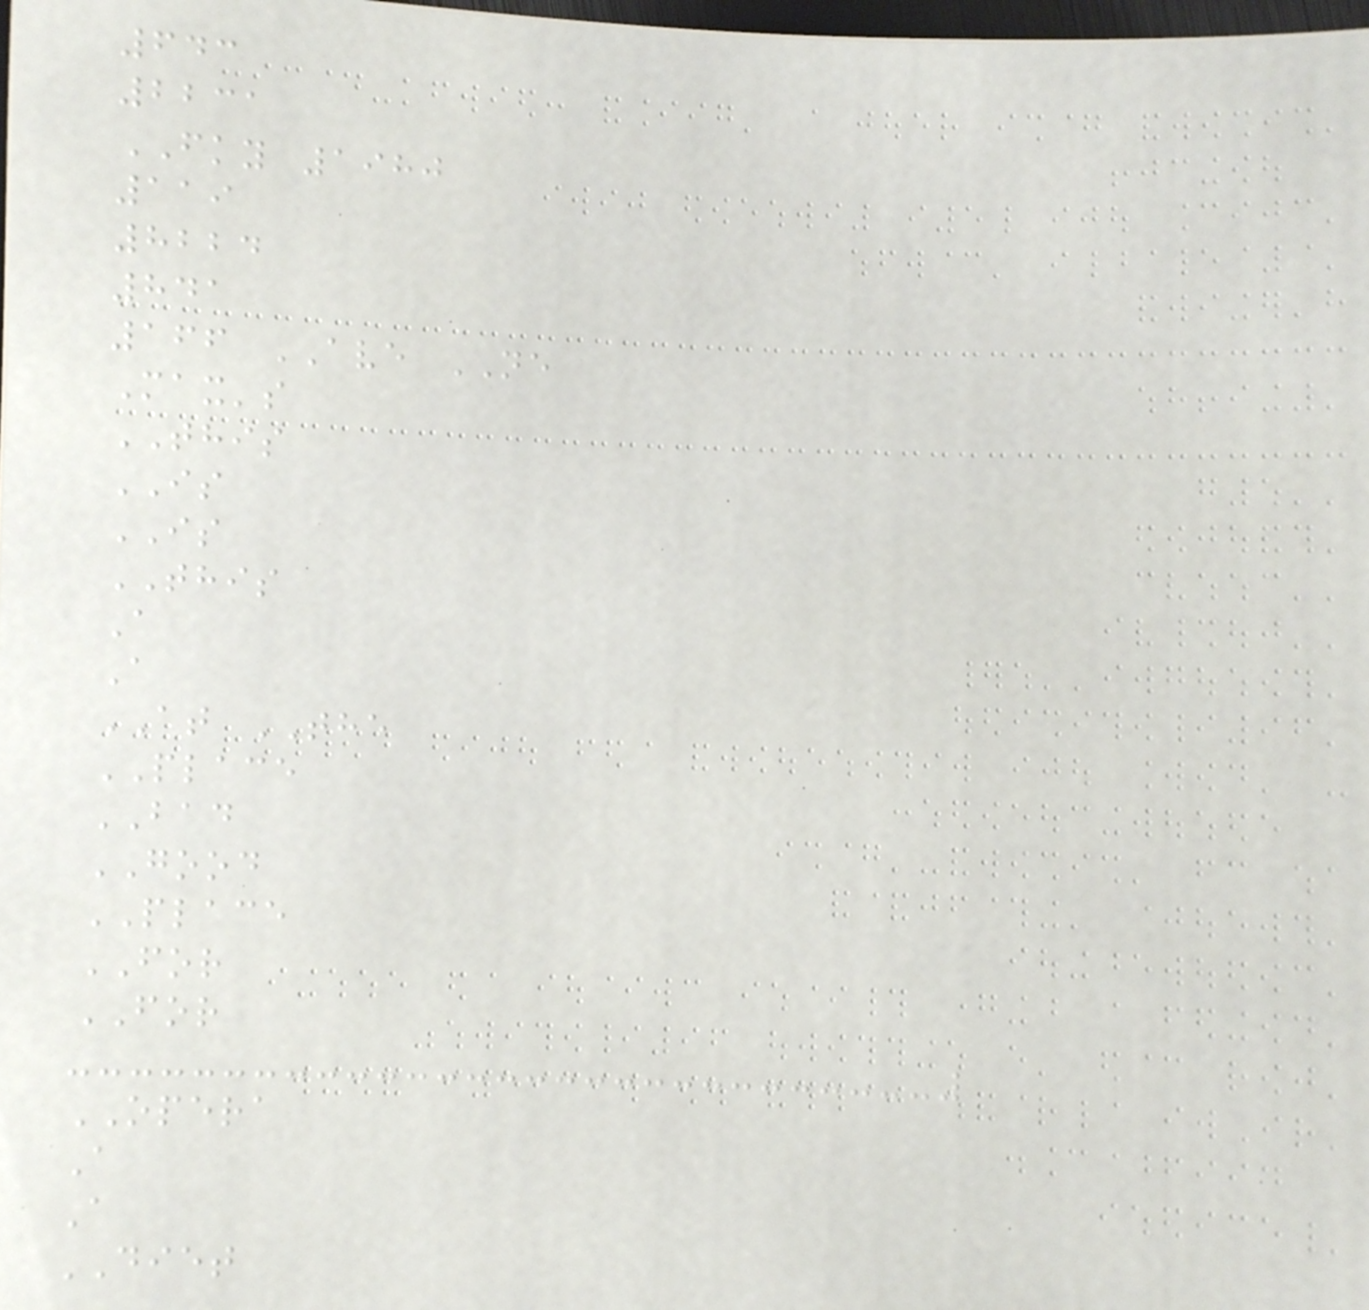643
2231
FKY 1980
119
8224
841
166 AVE NE
Max's
THIS
IS
IS
THIS
A
A
AT THE
PLACE
BAD
GOOD
PLACE
FOR
FOR
OPERA
A
A
DIET
